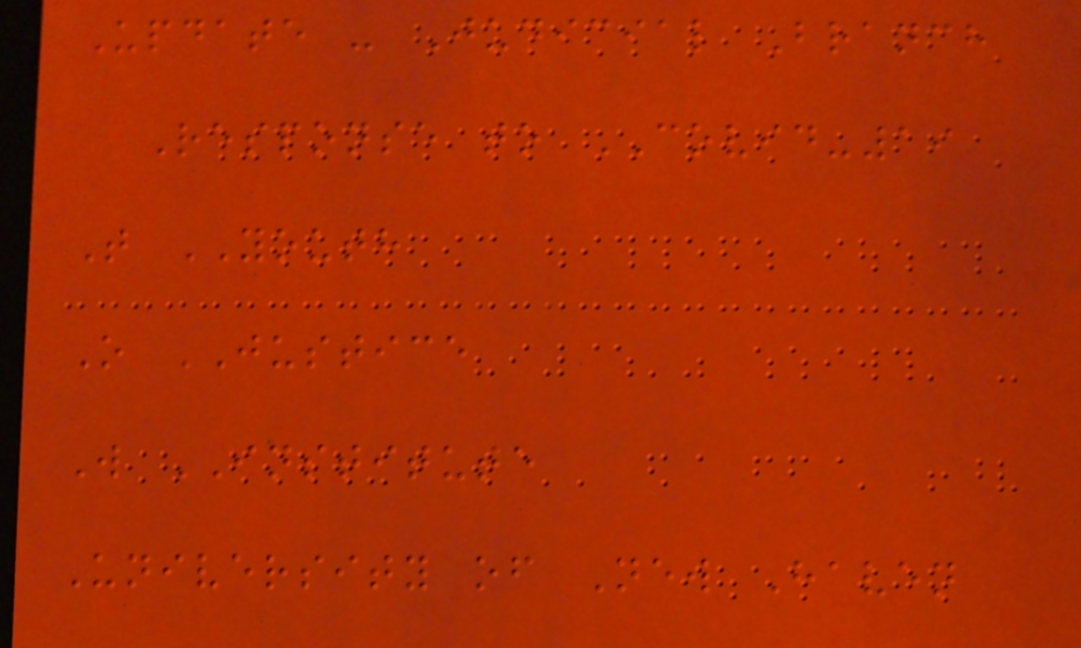Update - Judicial Branch
Response to COVID-19
T YOUTH
O JUSTICE
W INSTITUTE
University of New Haven
